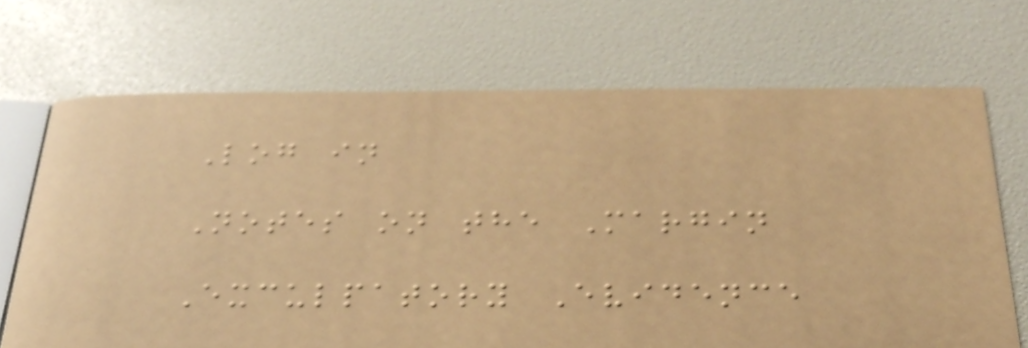Log in
Notes on the Margin
Exculpatory Evidence
